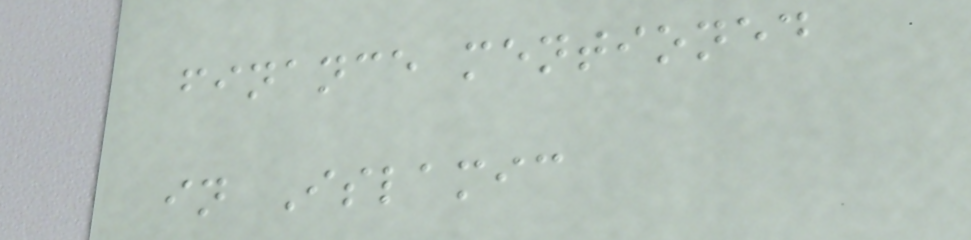finance mentioned
in Islamic
